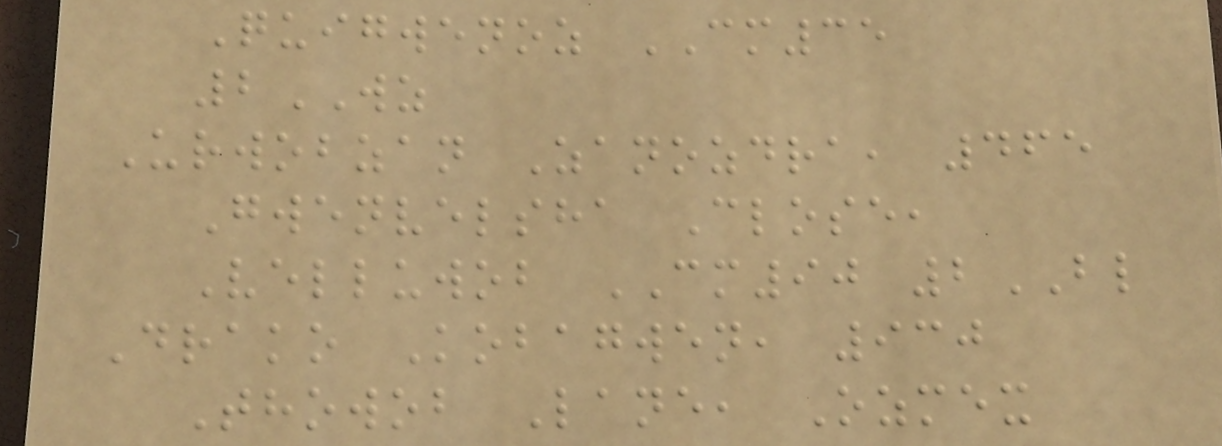Quigwenoz CM35
2WZ
Urwobzan Zanozdra, 465
Gwenvelsha Close,
Velluwob CM90 2BL
Drako Kobagwen, 930
Thowob Lane, Ozmex
